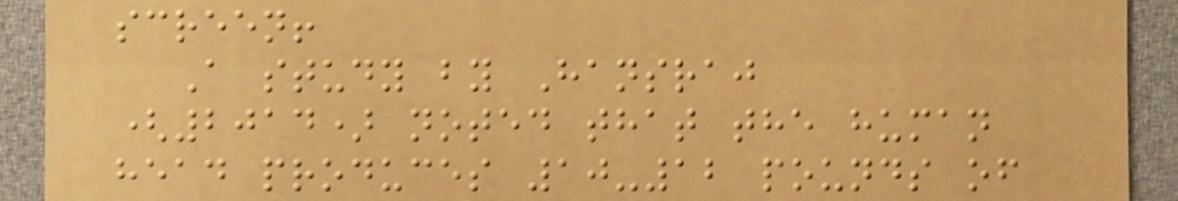screen!
A study by Hansraj
(2014) noted that the human
head produces 10-12 pounds of
